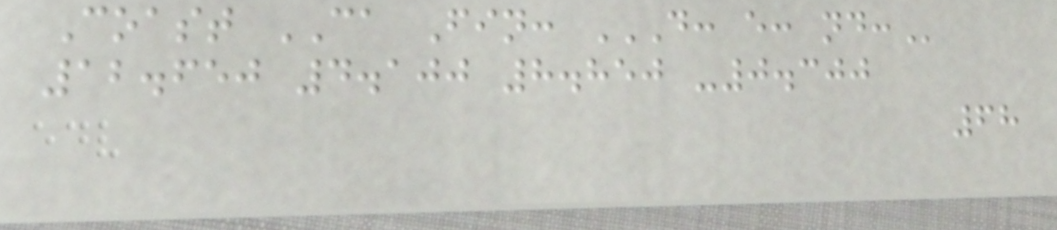Coast CA Fin: D: E: ND:
12.650 4.100 8.850 -0.300
68
